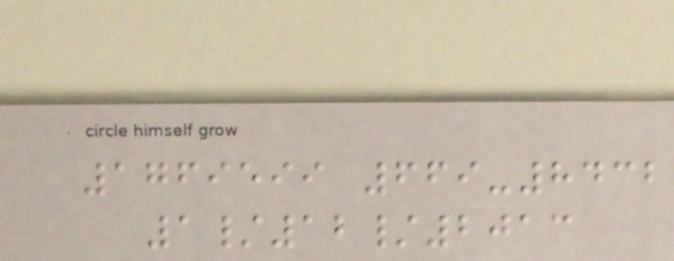1769599 669-8432
1/12/2013
